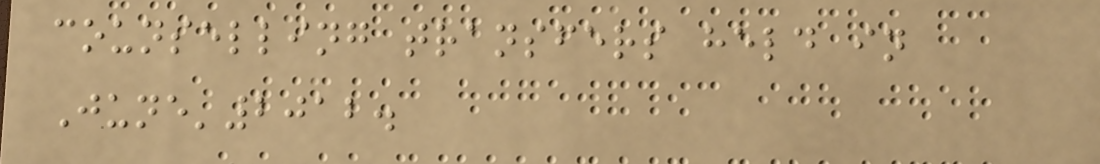counselling transfers held in
June'2012.
